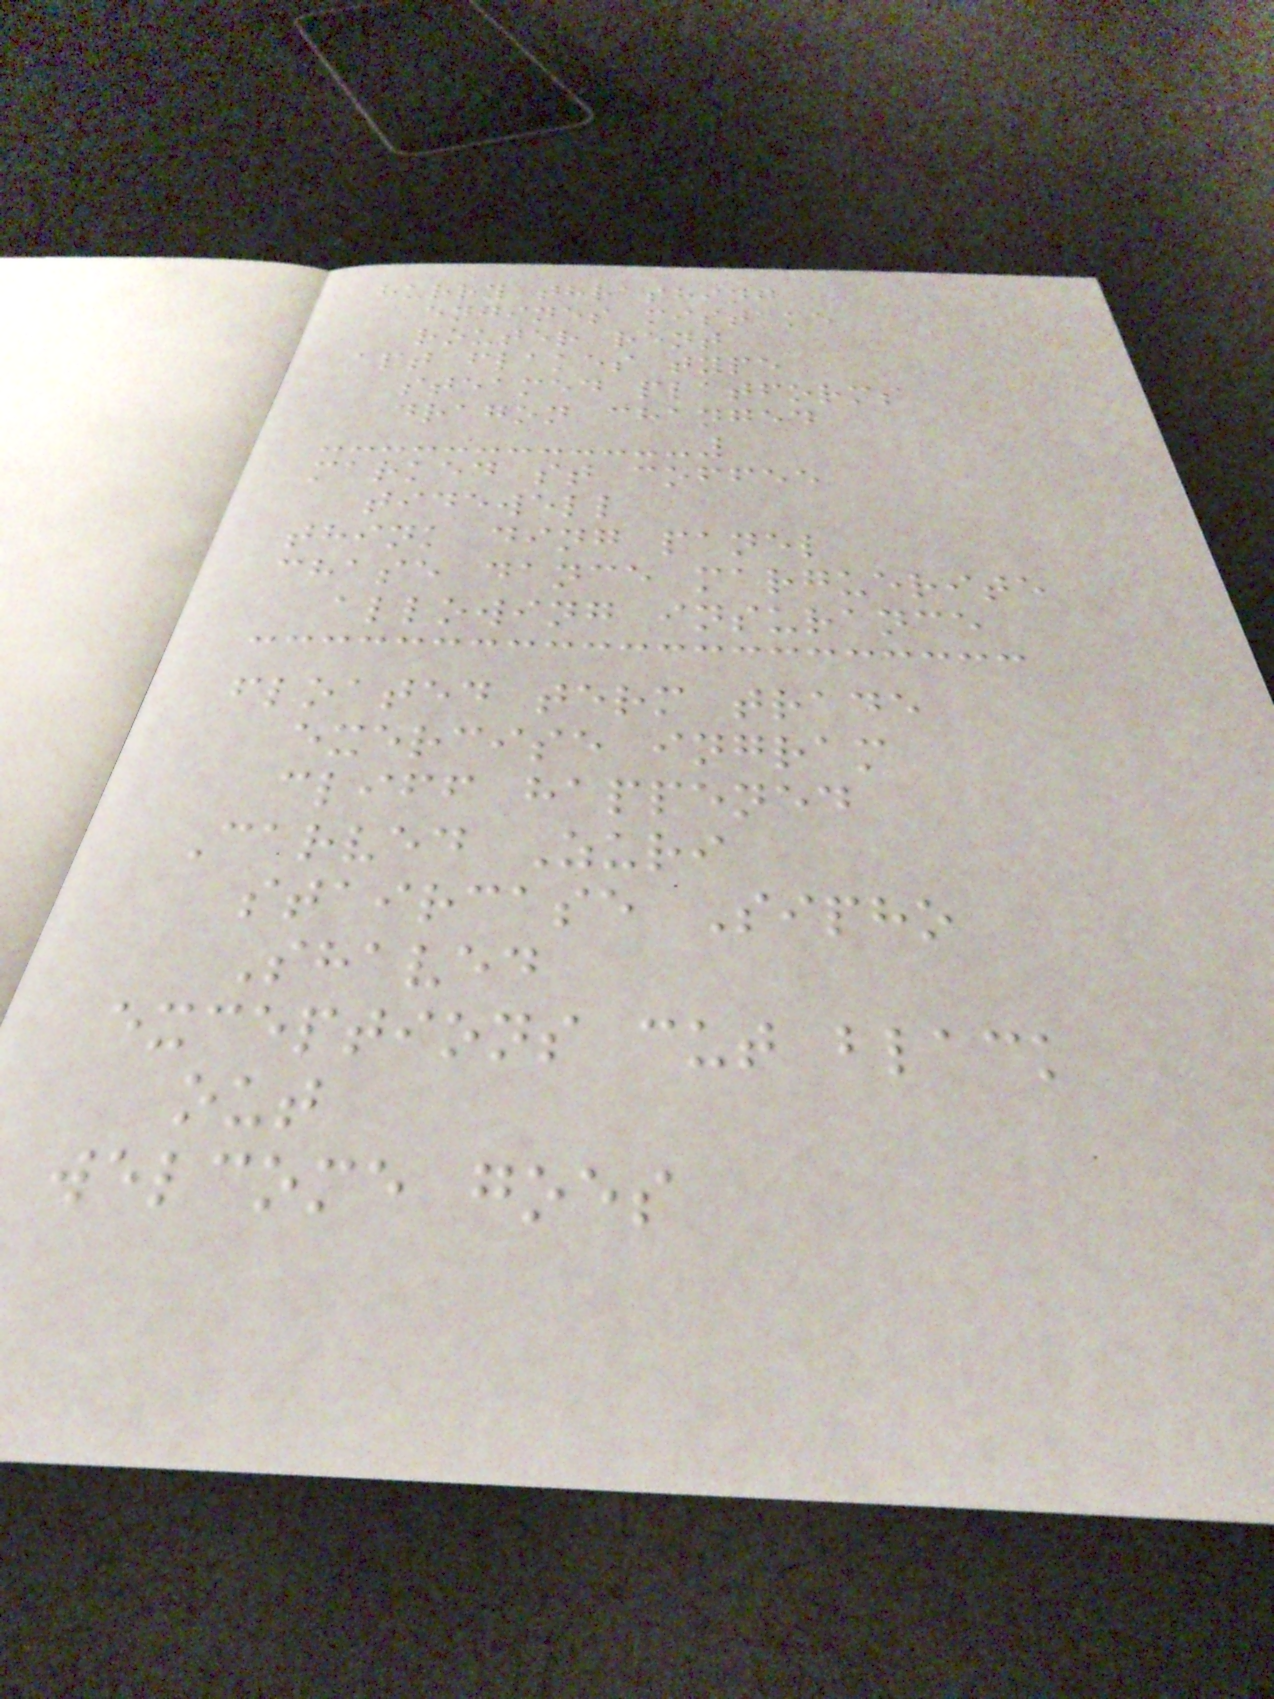hurry thrashing
engines mistake
router rent
apt flakes type
steamed platforms
dragon changed
marked st coffee
tidewell
think ding panel
chase dance marguerite
allowing insurance
floated term trade
exercise ingram
cliff happened
Carved Zuri
staircase Sipho
Shaved
exceptions cut black
out
welcome goes
